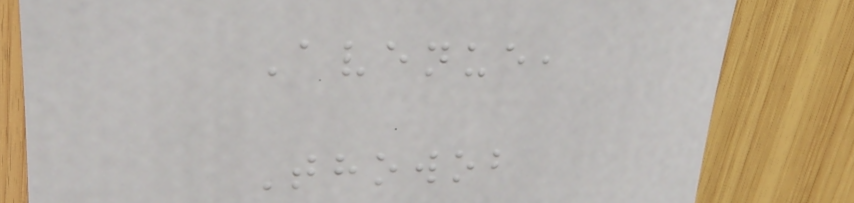Avenue,
Thowob
